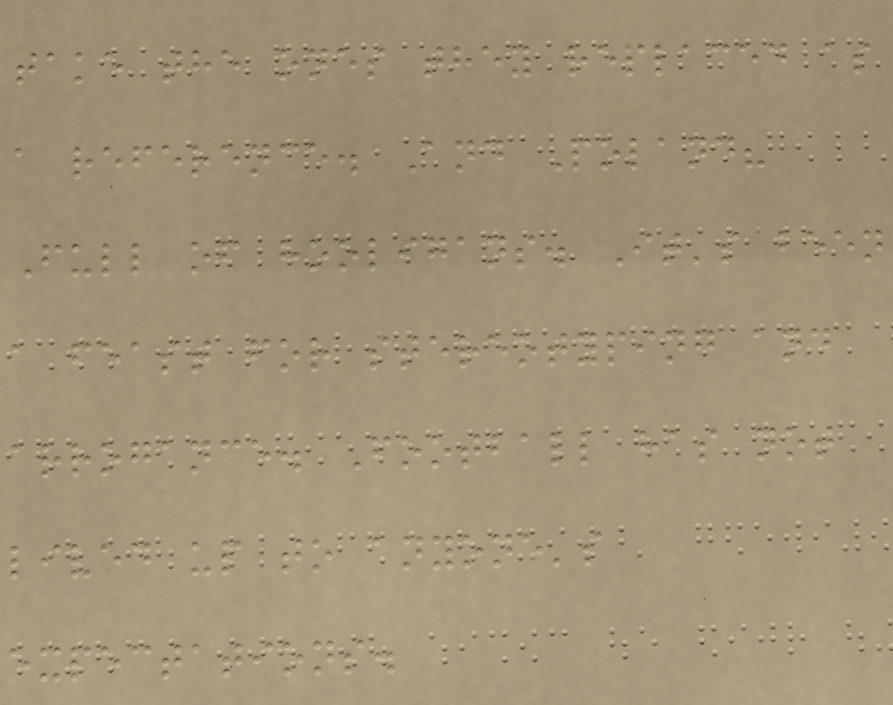take the ones they replaced as
a reference. And Poland?
Full of hooligans. It's been
a feast for stereotyping and
arrogance. Football has not
lived up to anyone's
expectations.
